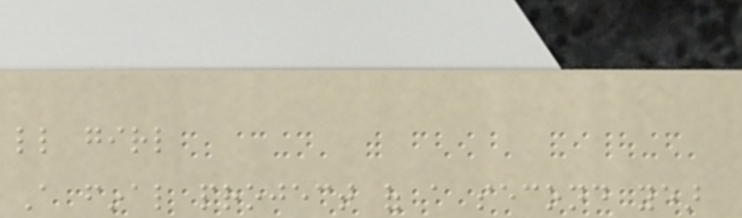little girl
A final project of a second year
